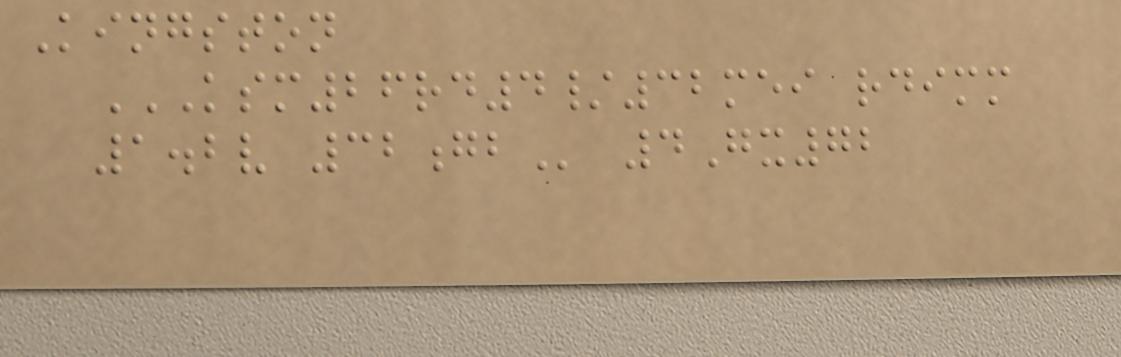Kingston
KSM26RD4/32MEI RDIMM
1.2V 32GB 4Gx72
